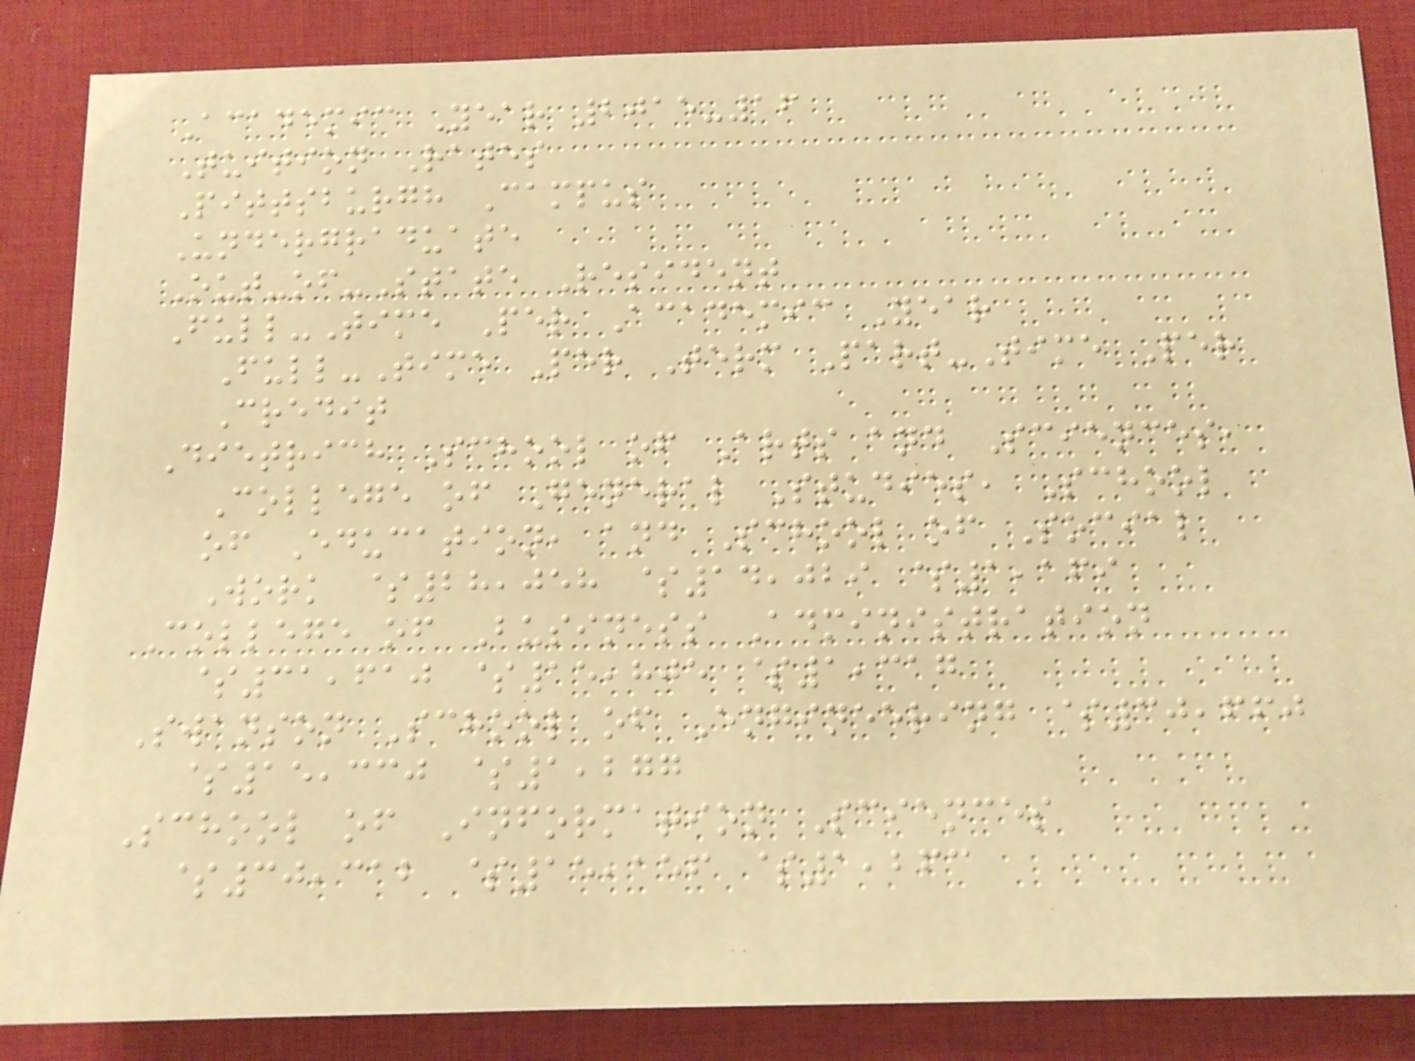Academic Year 2015-16
Tuition Rates
Pittsburgh Campus
Undergraduate
Out-of-State Resident
Full-Time Per Academic Year
Full-Time Per Term Part-Time Per
Credit
Dietrich School of Arts and Sciences,
College of General Studies, School
of Education, and School of Social
Work $28,058 $14,029 $1,169
College of Business Administration
$31,610 $15,805 $1,317
Swanson School of Engineering $30,660
$15,330 $1,277
School of Information Sciences
$30,312 $15,156 $1,263
